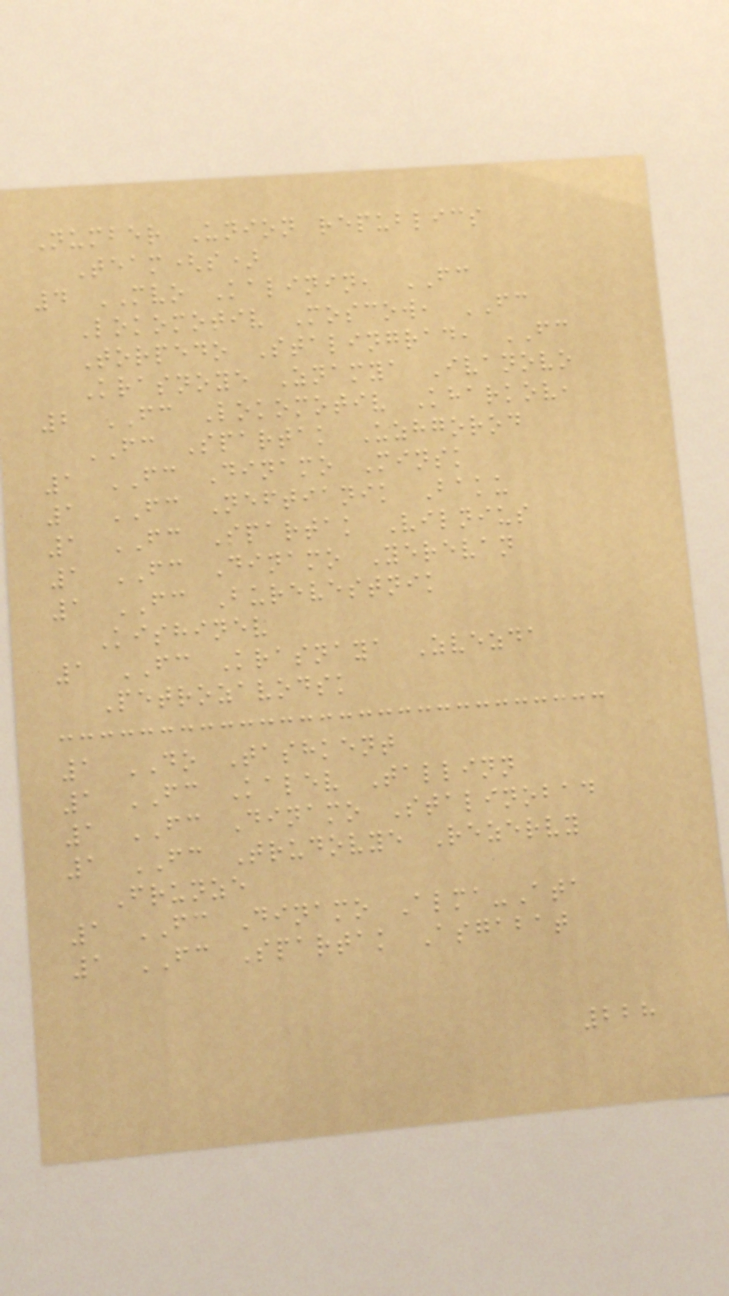Number Union republics
Team(s)
4 MVO Kalinin, FC
Lokomotiv Moscow, FC
Torpedo Stalingrad, FC
Krasnoye Znamya Ivanovo
2 FC Lokomotiv Kharkov,
FC Spartak Uzhgorod
1 FC Dinamo Minsk
1 FC Neftianik Baku
1 FC Spartak Vilnius
1 FC Dinamo Yerevan
1 FC Burevestnik
Kishinev
1 FC Krasnaya Zvezda
Petrozavodsk
1 DO Tashkent
1 FC Kalev Tallinn
1 FC Dinamo Stalinobad
1 FC Trudovye Rezervy
Frunze
1 FC Dinamo Alma-Ata
1 FC Spartak Asgabat
228
